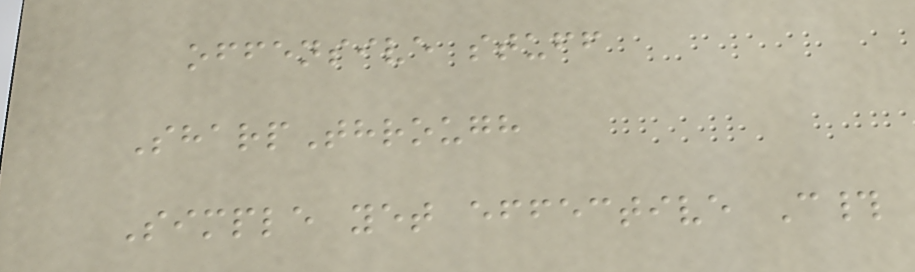offensive stuff
SharpThrough
Simple yet effective C#
